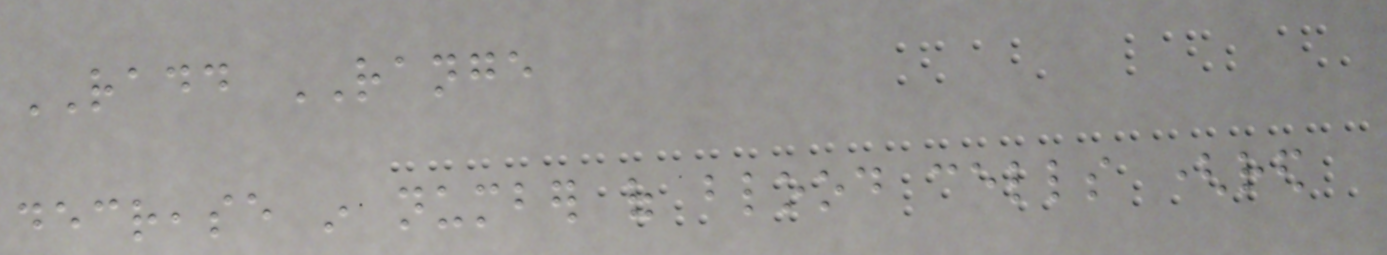RADD RANGE
decrease in number of blood cells (red
